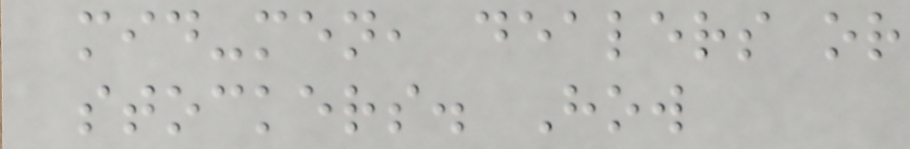mid-men, dealers or
stockers. How
